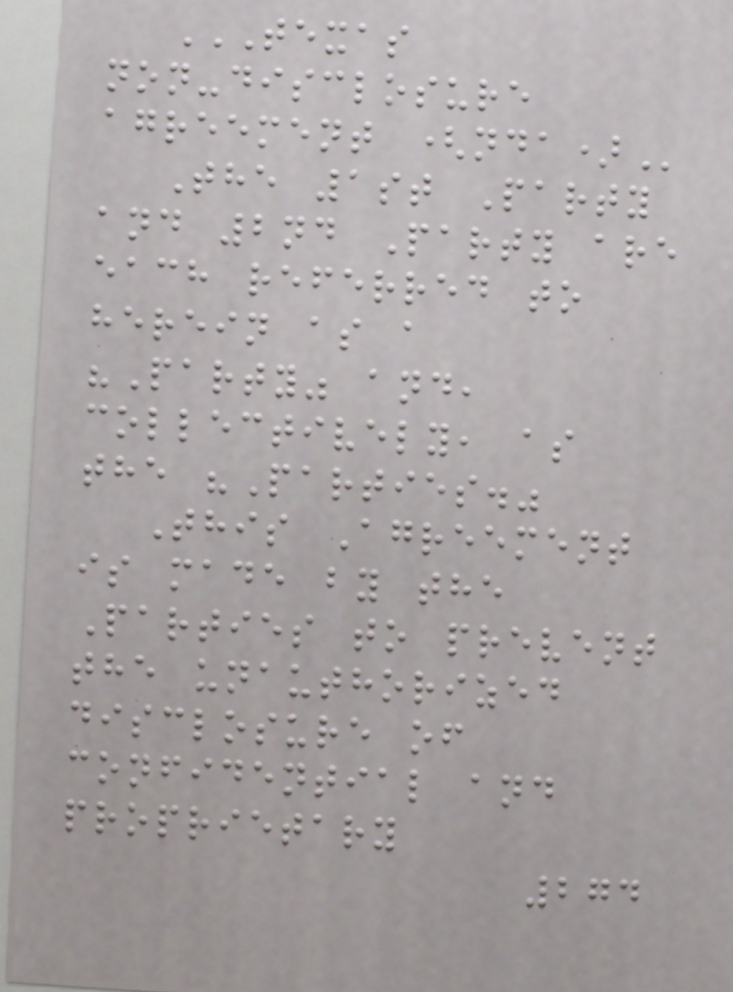TEXAS
NON-DISCLOSURE
AGREEMENT (NDA)
The 1st Party
and 2nd Party are
each referred to
herein as a
"Party" and,
collectively, as
the "Parties."
This Agreement
is made by the
Parties to prevent
the unauthorized
disclosure of
confidential and
proprietary
274
